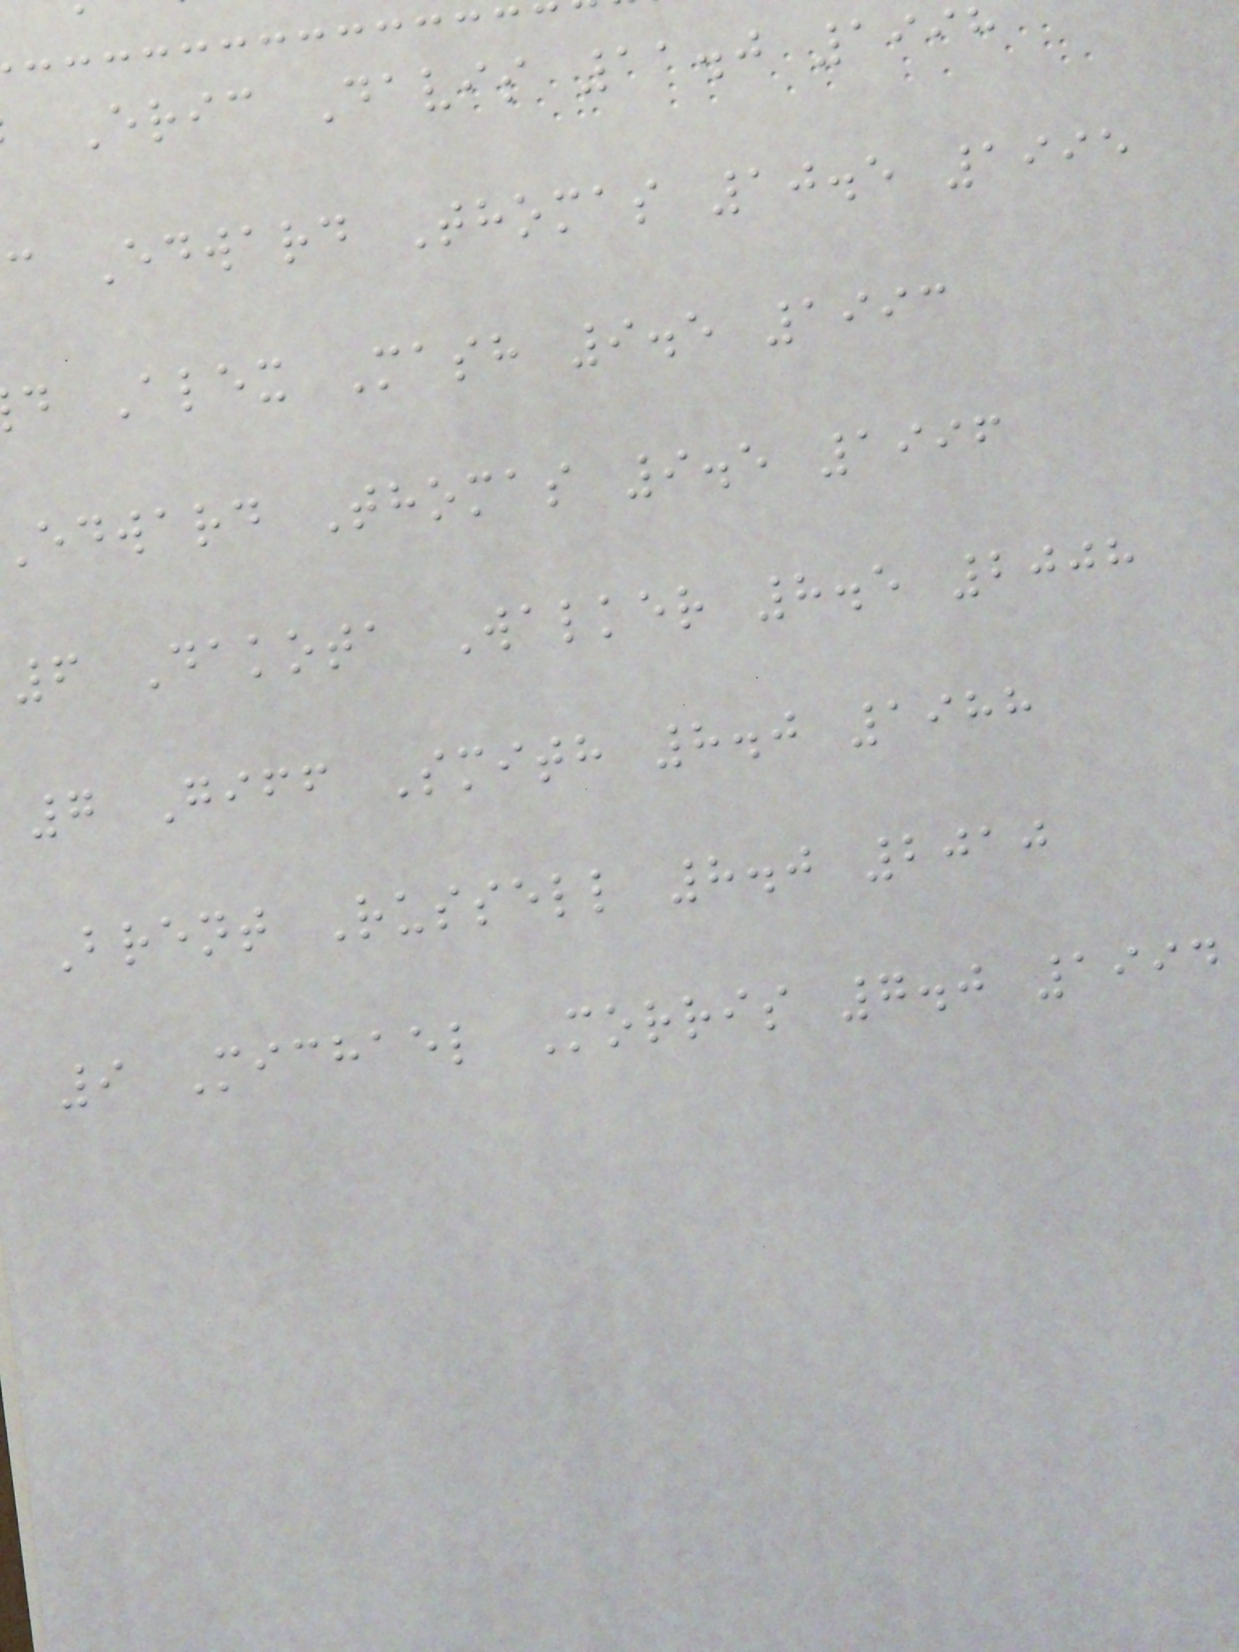Eric Davis 11.0 1998
c Edward Thomas 10.5 1995
d Alex Mash 9.5 1993
edward Thomas 9.5 1996
6 Dakota Walker 8.5 2008
7 Giff Smith 8.0 1988
Brent Russell 8.0 2010
9 Michael Morris 7.0 1994
